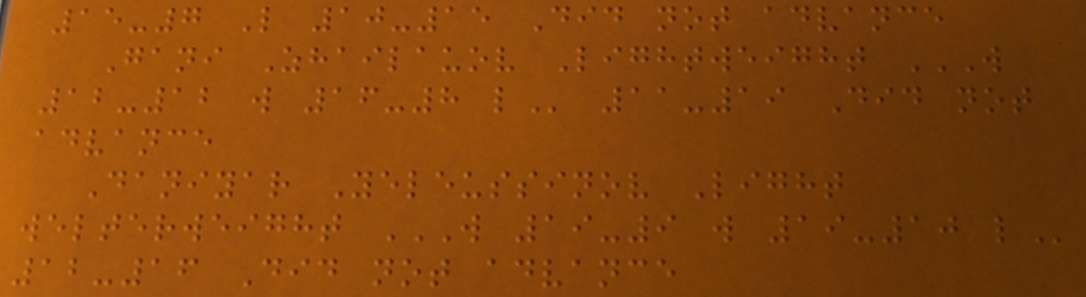15-7 L 10-15 Did not advance
Gani Zhailauov Lightweight W
12-12 W 16-8 L 11-19 Did not
advance
Daniyar Yeleussinov Light
welterweight W 19-9 W 19-10 L
12-16 Did not advance
